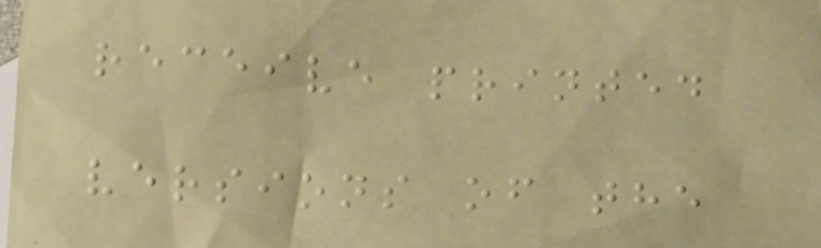receive printed
versions of the
